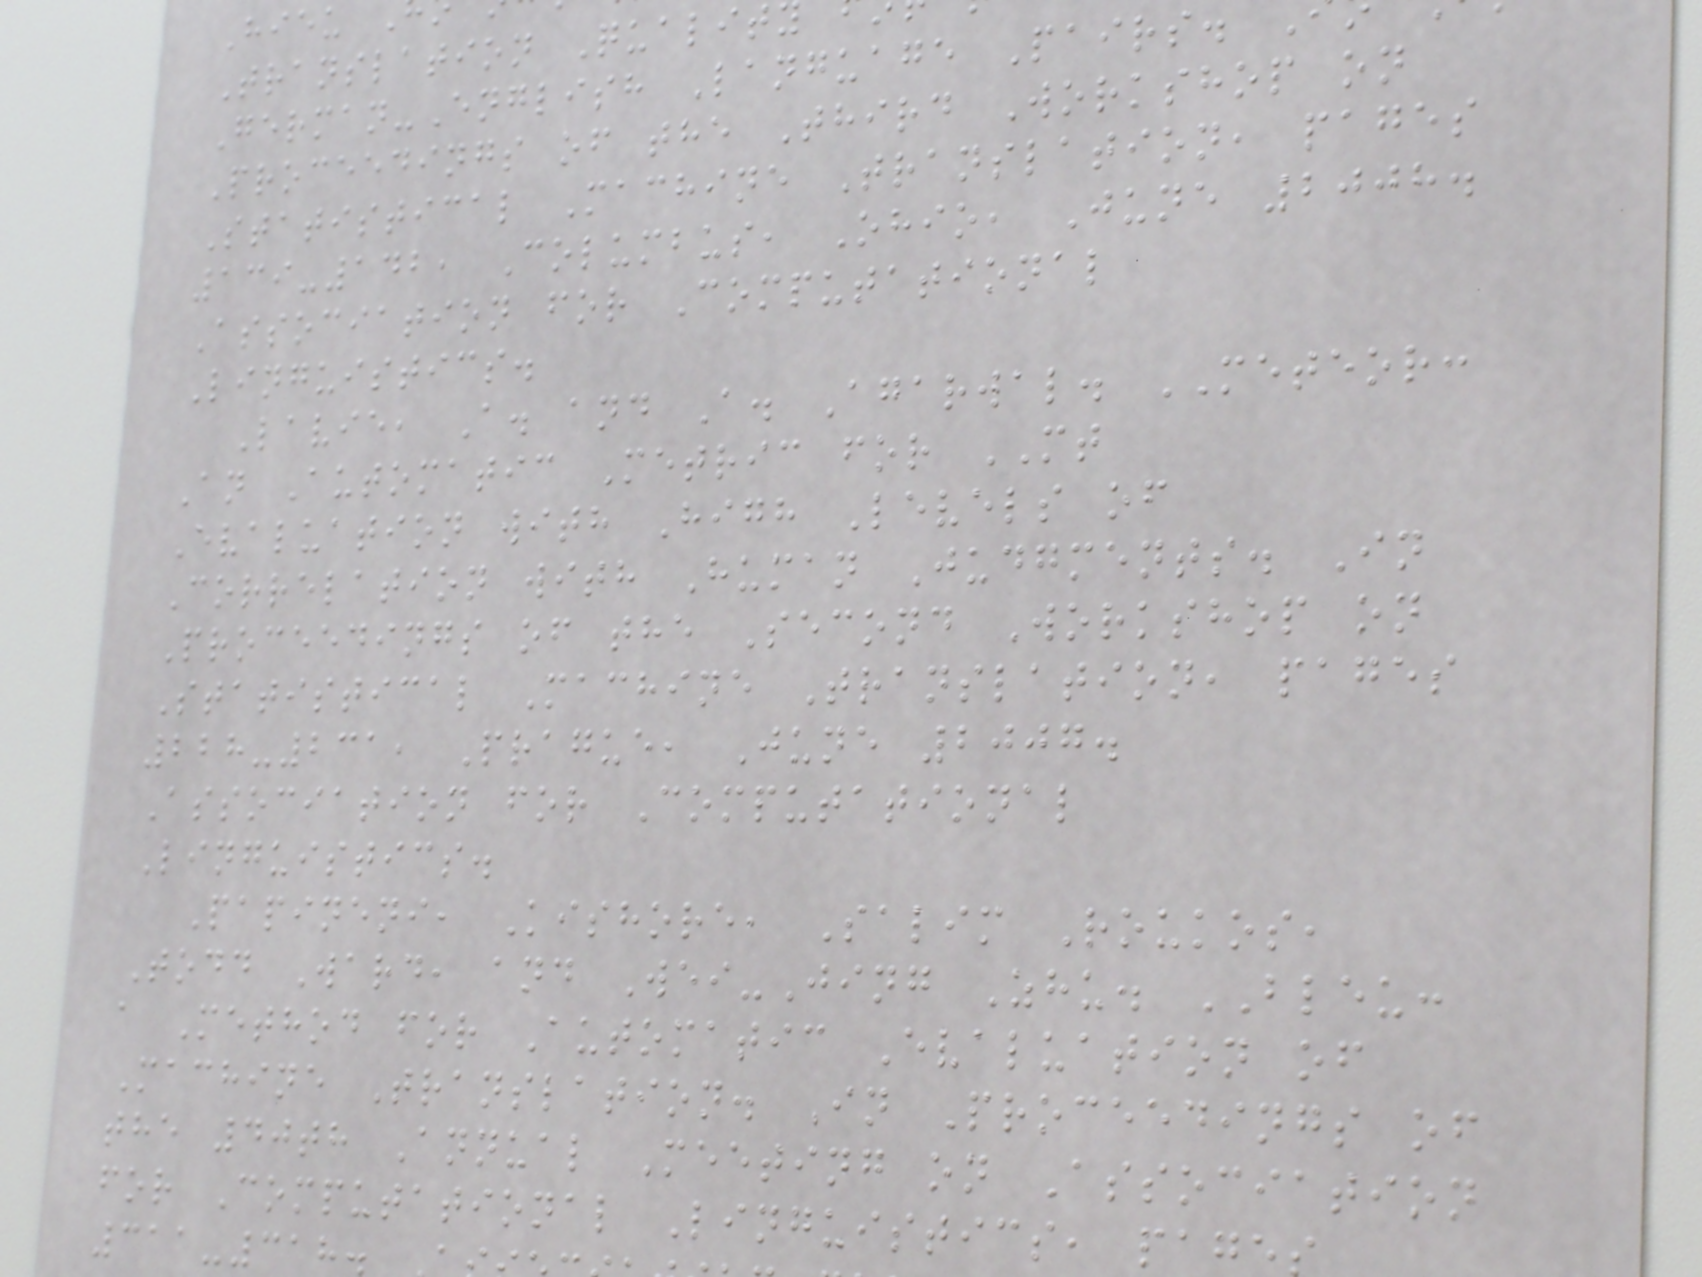Translation Qualit
German-English Language Pairs.
Proceedings of the Third Workshop on
Statistical Machine Translation, pages
139-142, Columbus, Ohio, June 2008.
Association for Computational
Linguistics.
Lavie, A. and A. Agarwal. METEOR:
An Automatic Metric for MT
Evaluation with High Levels of
Correlation with Human Judgments. In
Proceedings of the Second Workshop on
Statistical Machine Translation, pages
228-231, Prague, June 2007.
Association for Computational
Linguistics.
Papineni, Kishore, Salim Roukos,
Todd Ward, and Wei-Jing Zhu. BLEU:
a Method for Automatic Evaluation of
Machine Translation. In Proceedings of
the 40th Annual Meeting on Association
for Computational Linguistics, page
